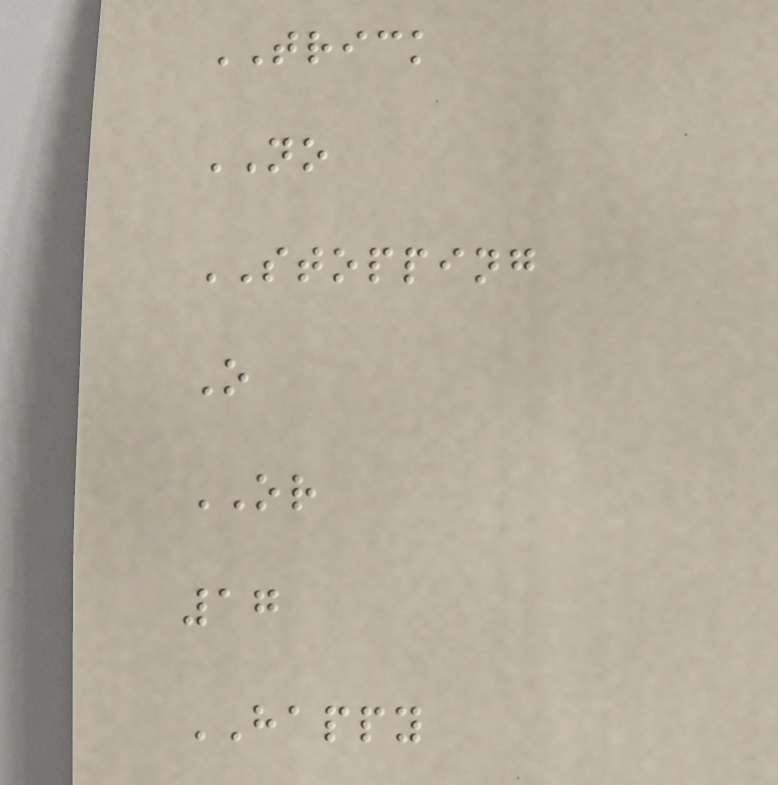TRICK
NO
STOPPING
O
OR
17
HAPPY
